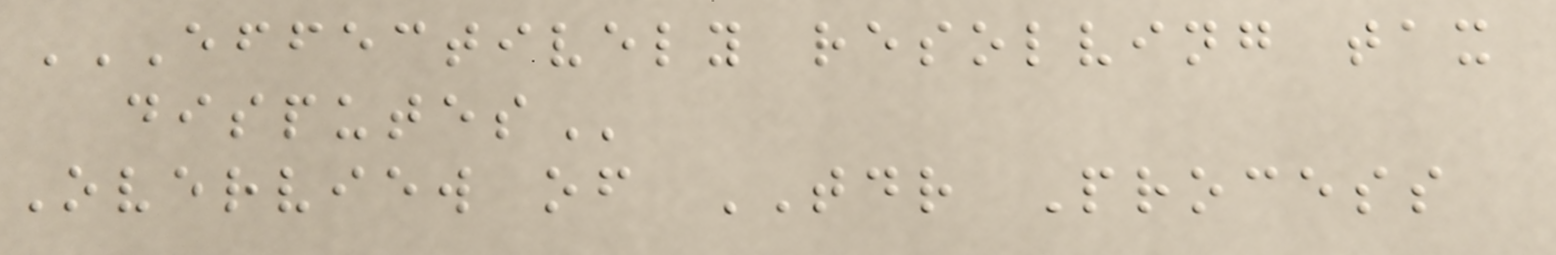EFFECTIVELY RESOLVING TAX
DISPUTES
Overview of TDR Process
